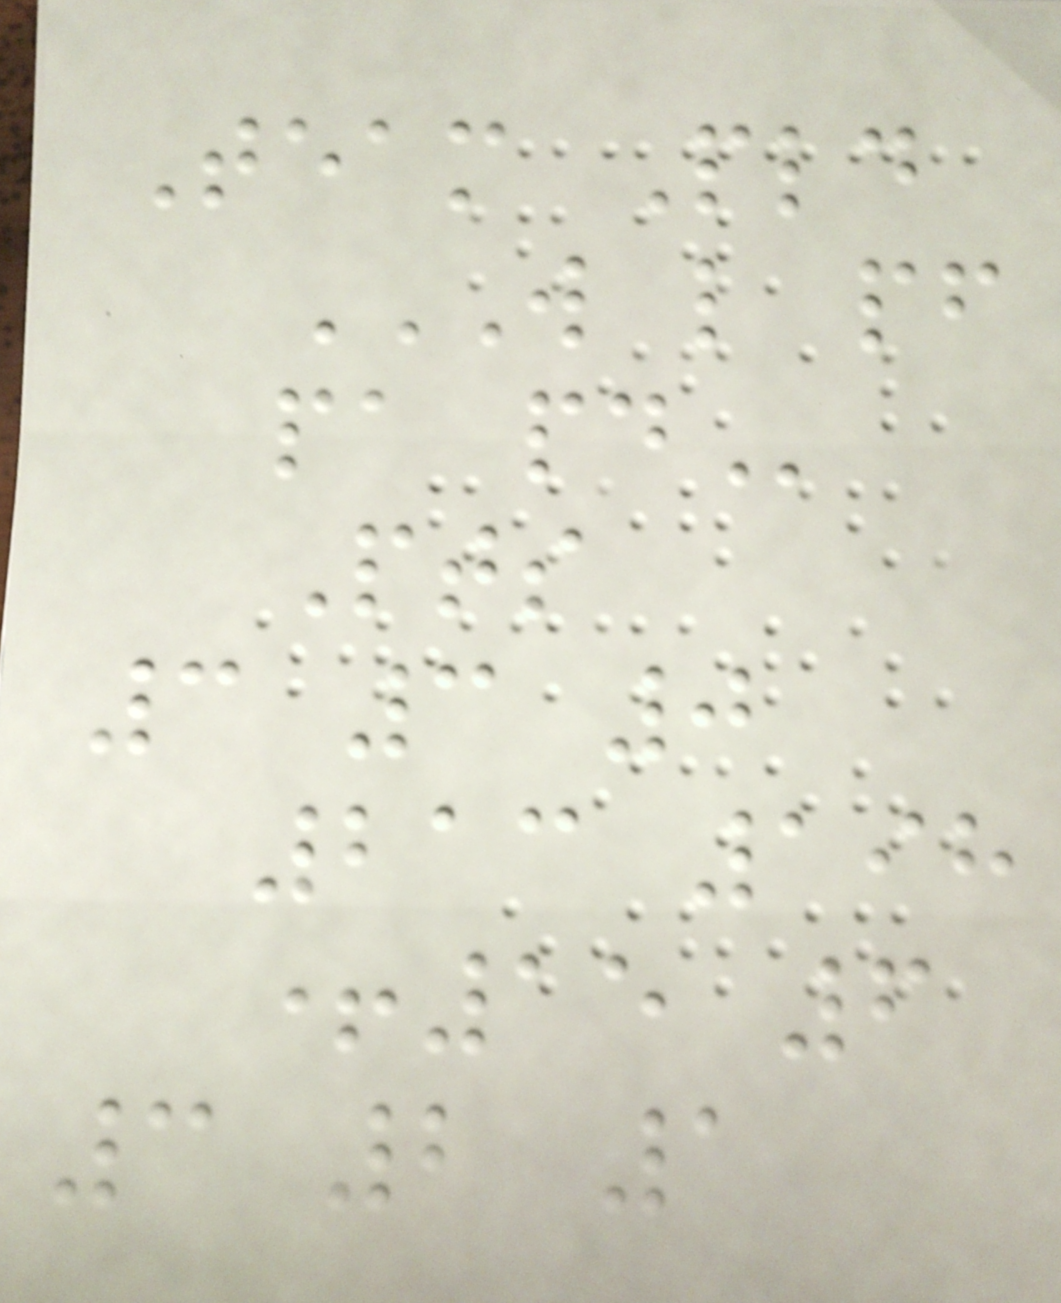Team Pld
W L PF
PA PD
Pts
3 3 0
213 198
+15 6
3 2 1
